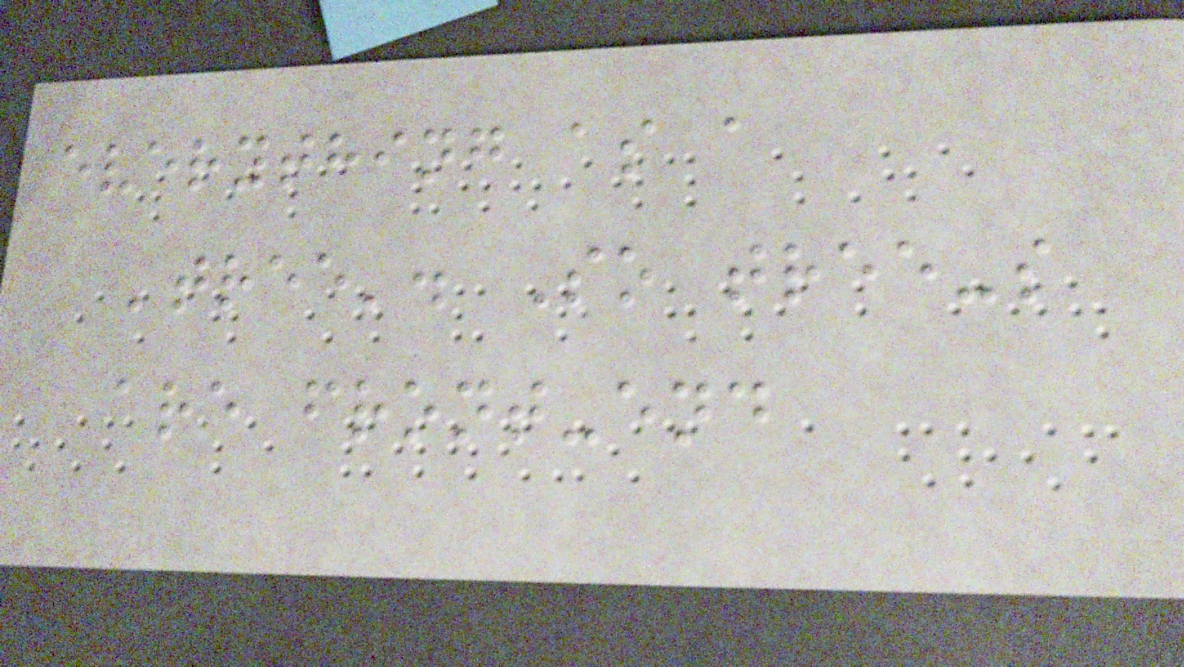everything as a
'tree'. So tree-s
are front-end
